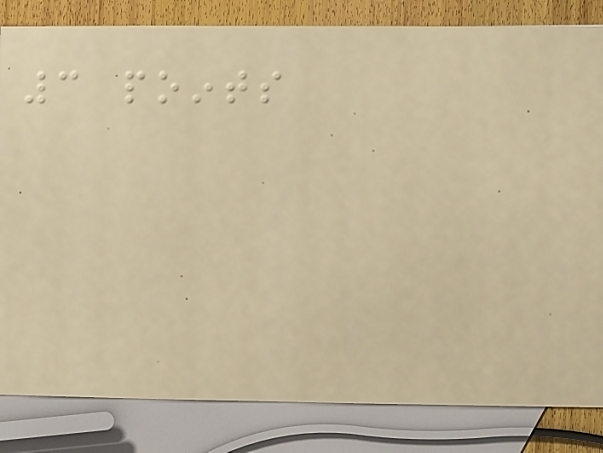3 points
